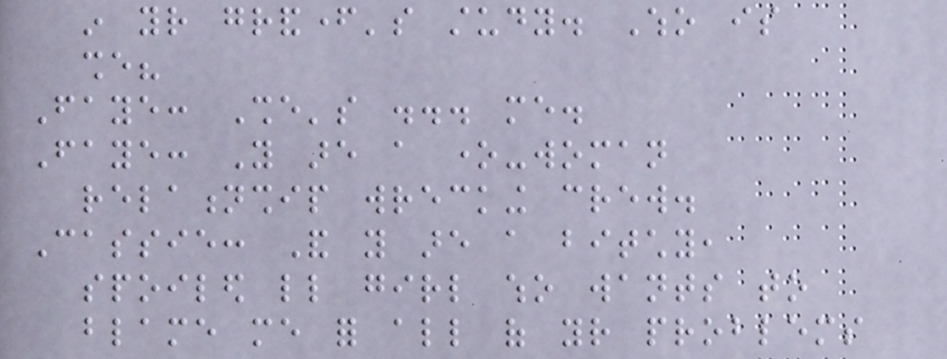in your grandfather's study. Who is
she?
Faye: She's ... me.
Faye: You are a one-woman
relationship wrecking crew.
Cassie: And you are a bitchy,
spoiled little girl who wants to
blame me for all of your problems
